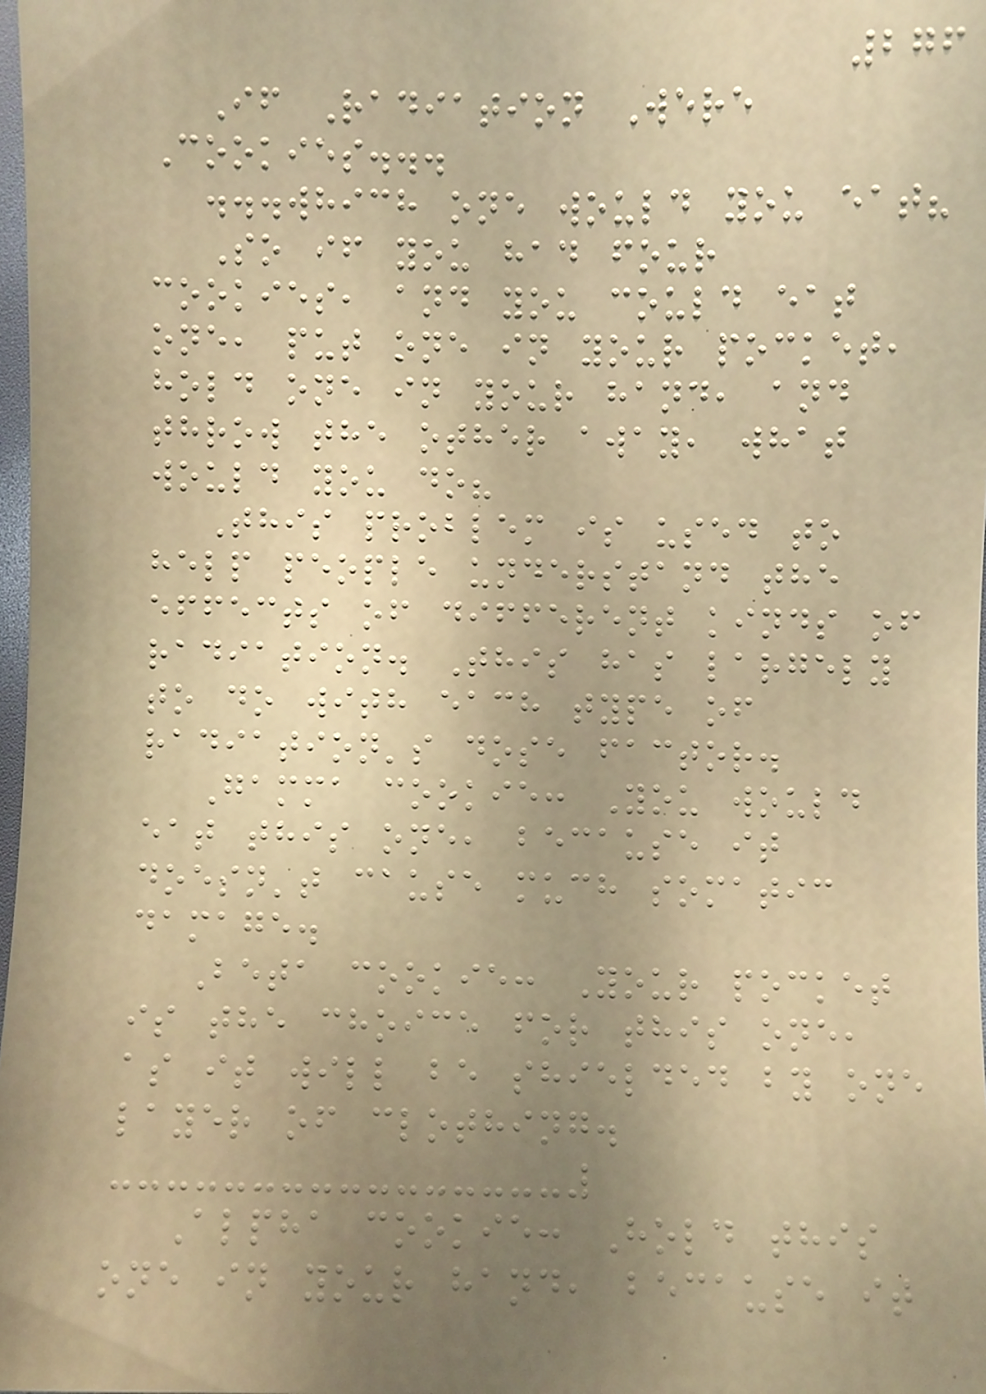276
If Radiation Were
Cookies...
...which one would you eat?
So if you had four
cookies, and you could eat
one, put one in your pocket,
hold one in your hand, and
throw the other away, what
would you do?
This problem is used to
help people understand the
effects of different kinds of
radiation. This has largely
to do with each type of
radiation's dose factor.
Gamma cookie: You would
eat this one, because it
doesn't cause much somatic
damage.
Beta cookie: Your pocket
is the choice for this one,
as it will be shielded by one
layer of clothing.
Alpha cookie: Hold this
one in your hand, because it
